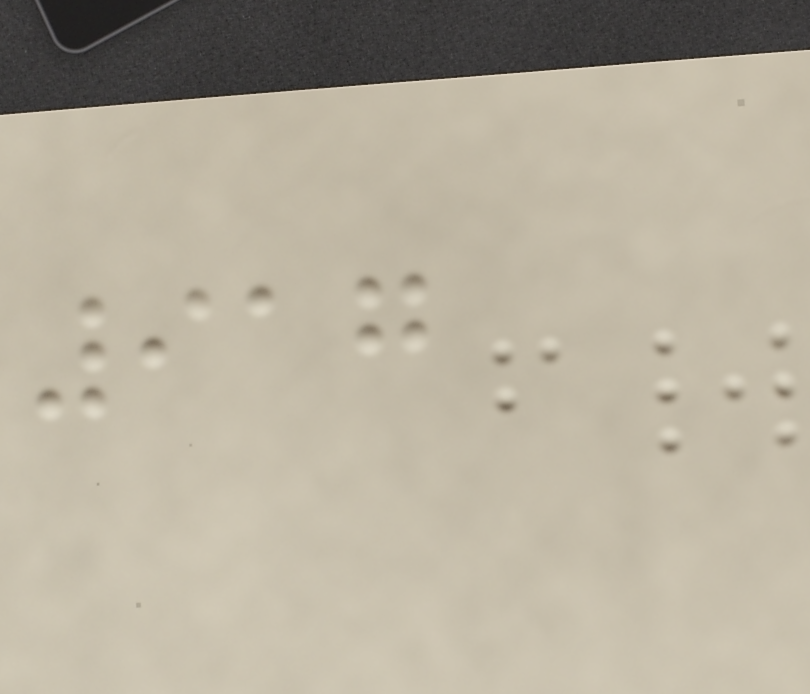917
